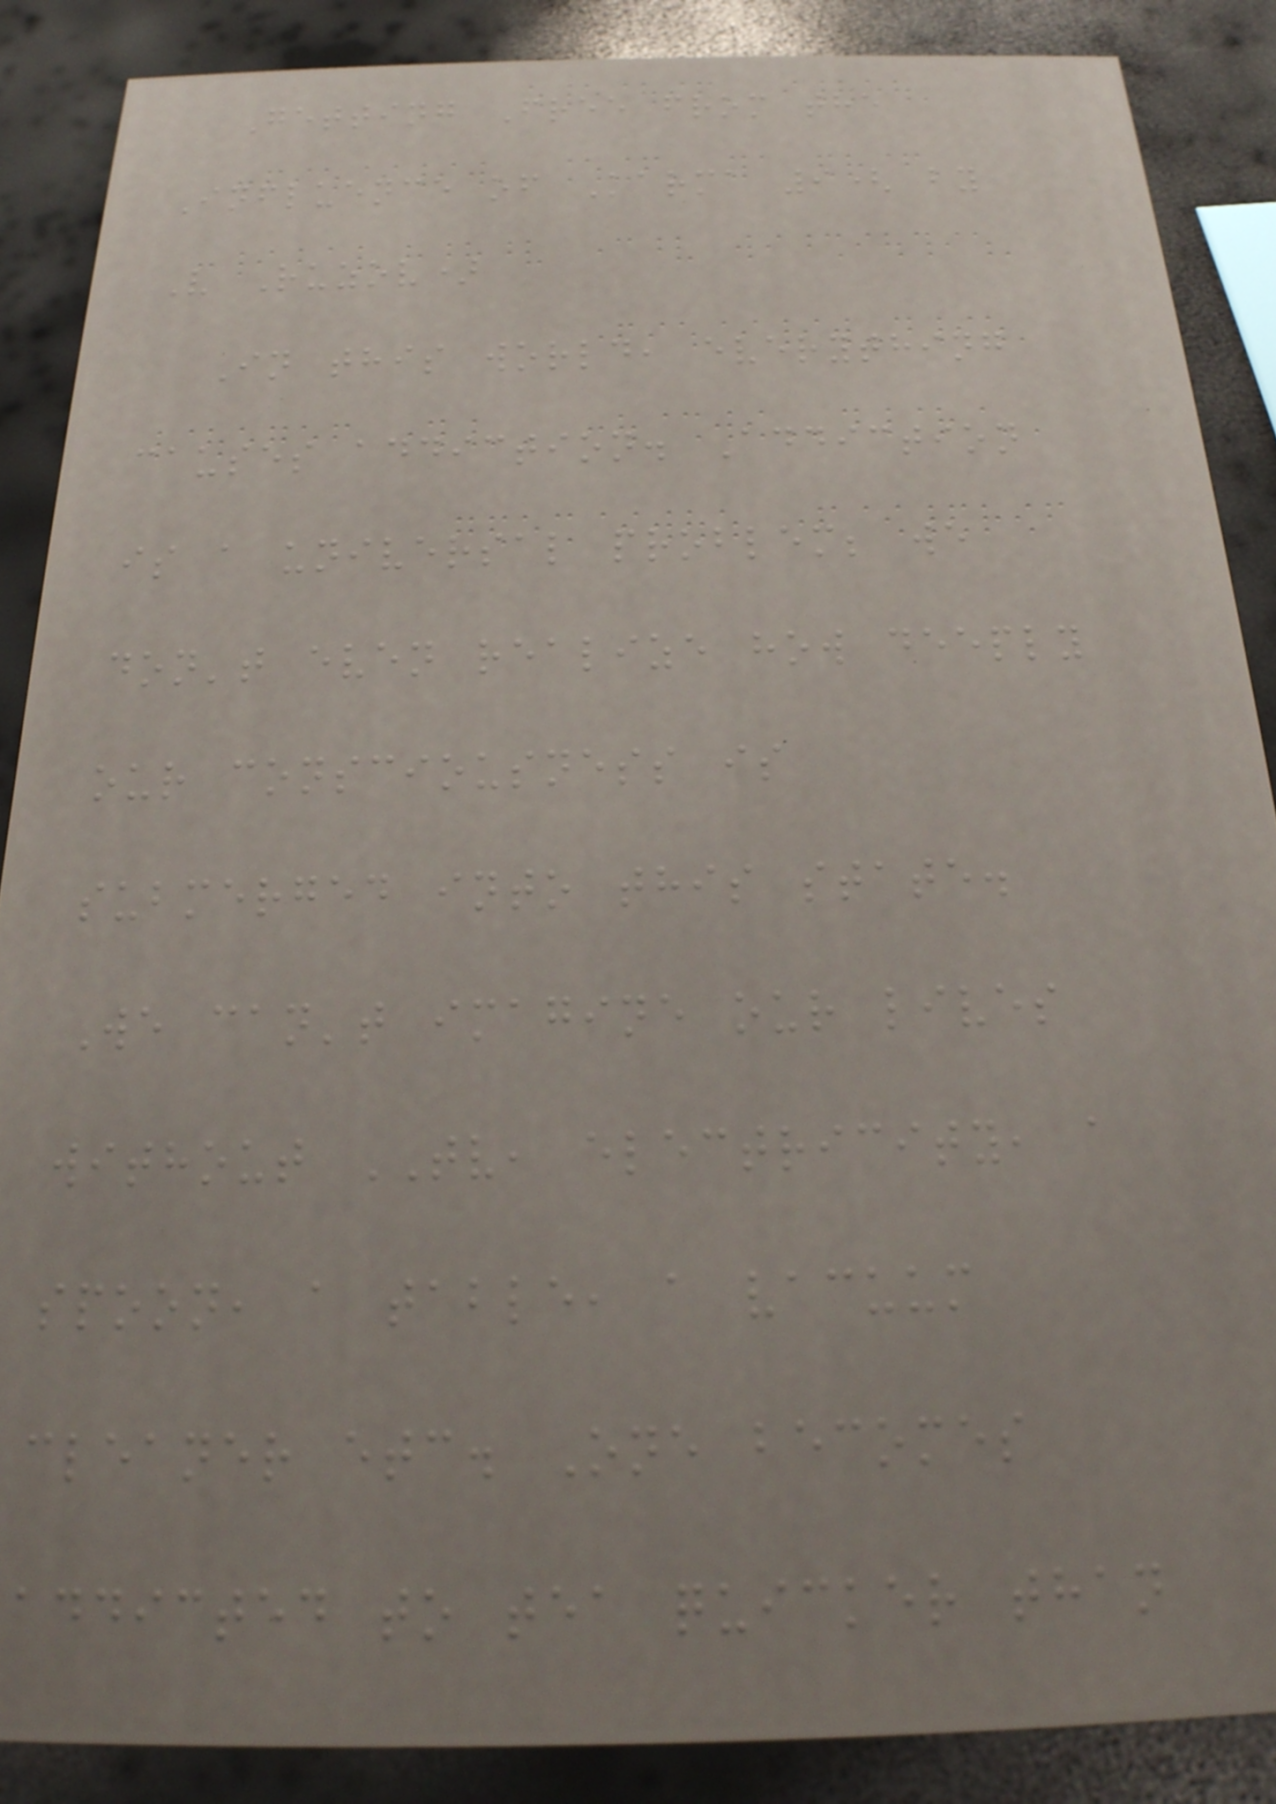Getting Free from the
Influence of Karma 9( by
V Ruzov)
In this world, everything
causes addiction. Addiction
is a universal problem; we
don't even realize how deeply
our consciousness is
submerged into this state.
We can't imagine our lives
without TV, electricity, a
spoon, a table, a vacuum
cleaner etc. One becomes
addicted to tea quicker than
